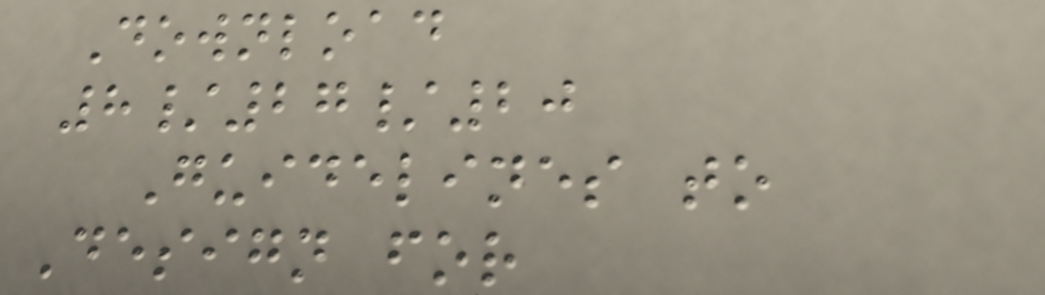Download
8/27/20
Guidelines to
Design for
